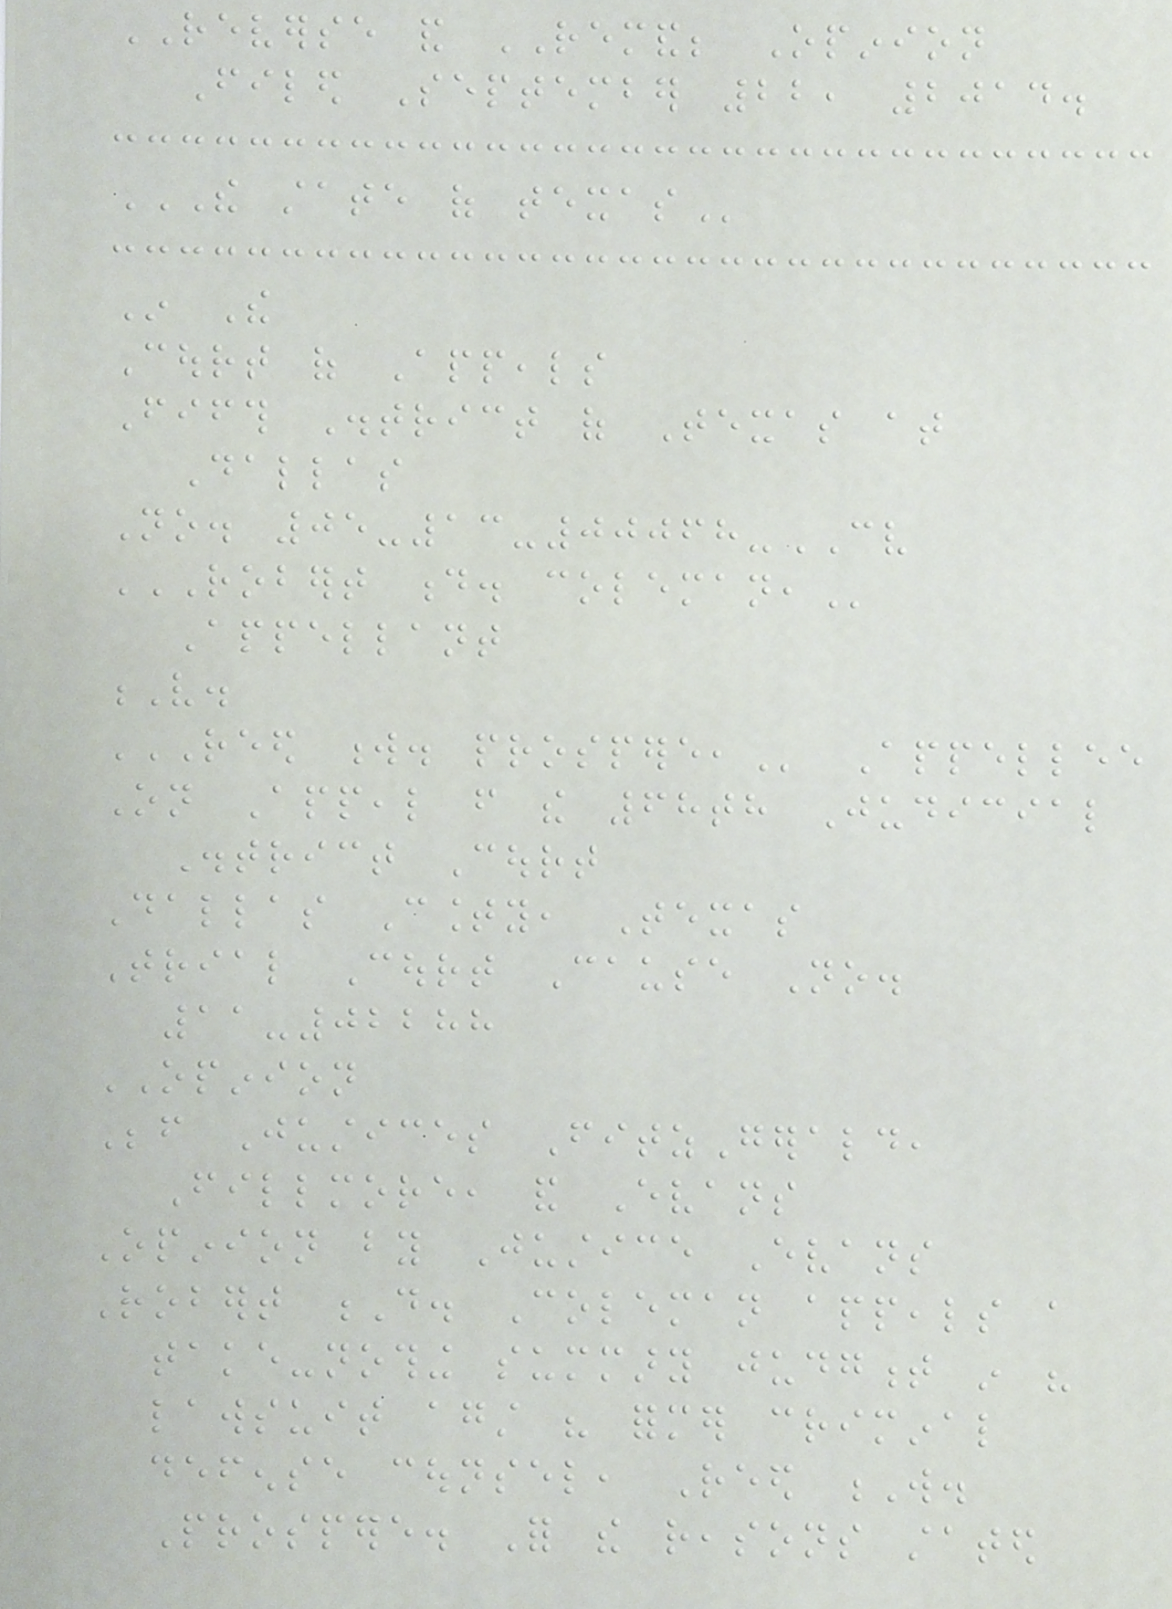REVERSE and REMAND; Opinion
Filed September 22, 2014.
THE STATE OF TEXAS
In The
Court of Appeals
Fifth District of Texas at
Dallas
No. 05-13-00068-CV
ROBERT D. COLEMAN,
Appellant
V.
REED W. PROSPERE, Appellee
On Appeal from the 68th Judicial
District Court
Dallas County, Texas
Trial Court Cause No.
11-02288
OPINION
Before Justices FitzGerald,
Fillmore, and Evans
Opinion by Justice Evans
Robert D. Coleman appeals a
take-nothing summary judgment in his
lawsuit against his former criminal
defense counsel, Reed W.
Prospere. For the reasons stated
